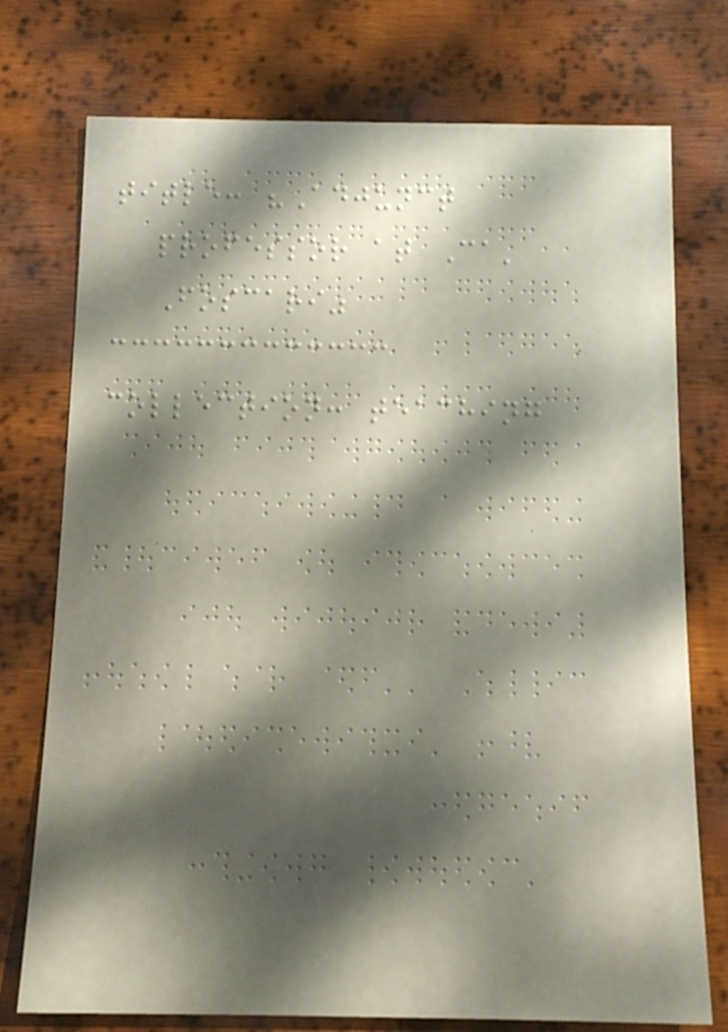title: "Adjunct
professor at Ca'
Foscari"
collection: teaching
